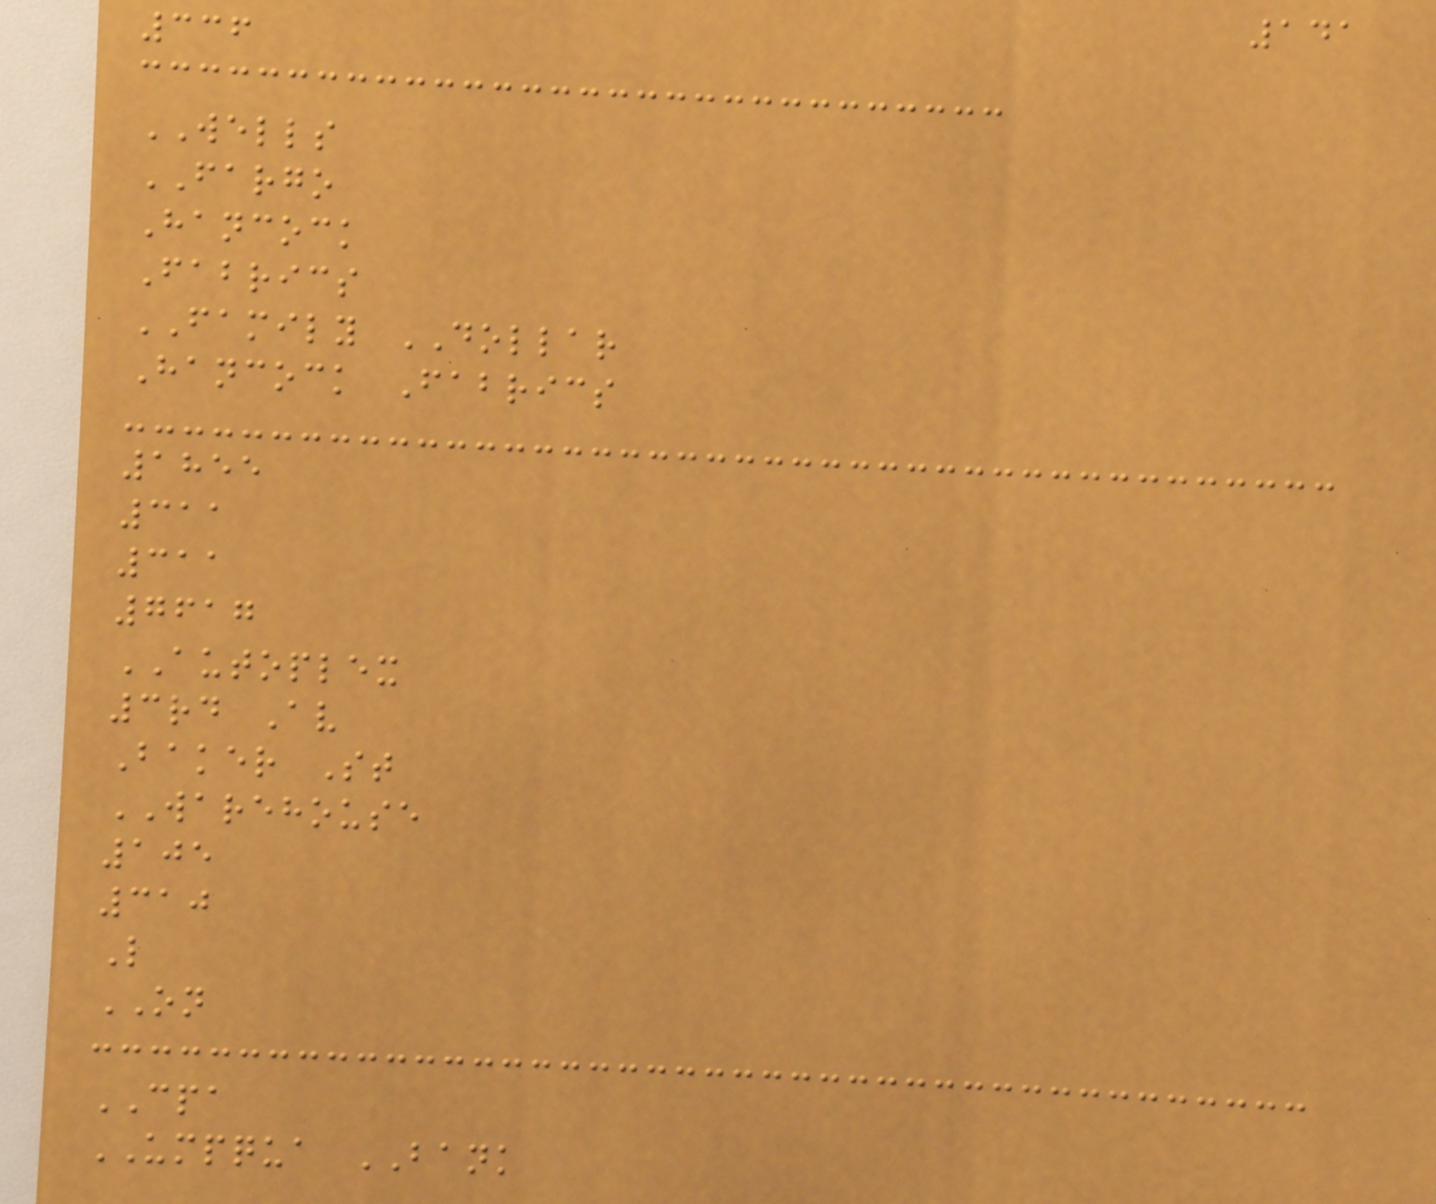141
336
WELLS
FARGO
Hancock
Fabrics
FAMILY DOLLAR
Hancock Fabrics
1855
311
311
7617
AUTOPLEX
3rd Av
Baker St
WAREHOUSE
105
310
L
ON
CPA
UMPQUA BANK
